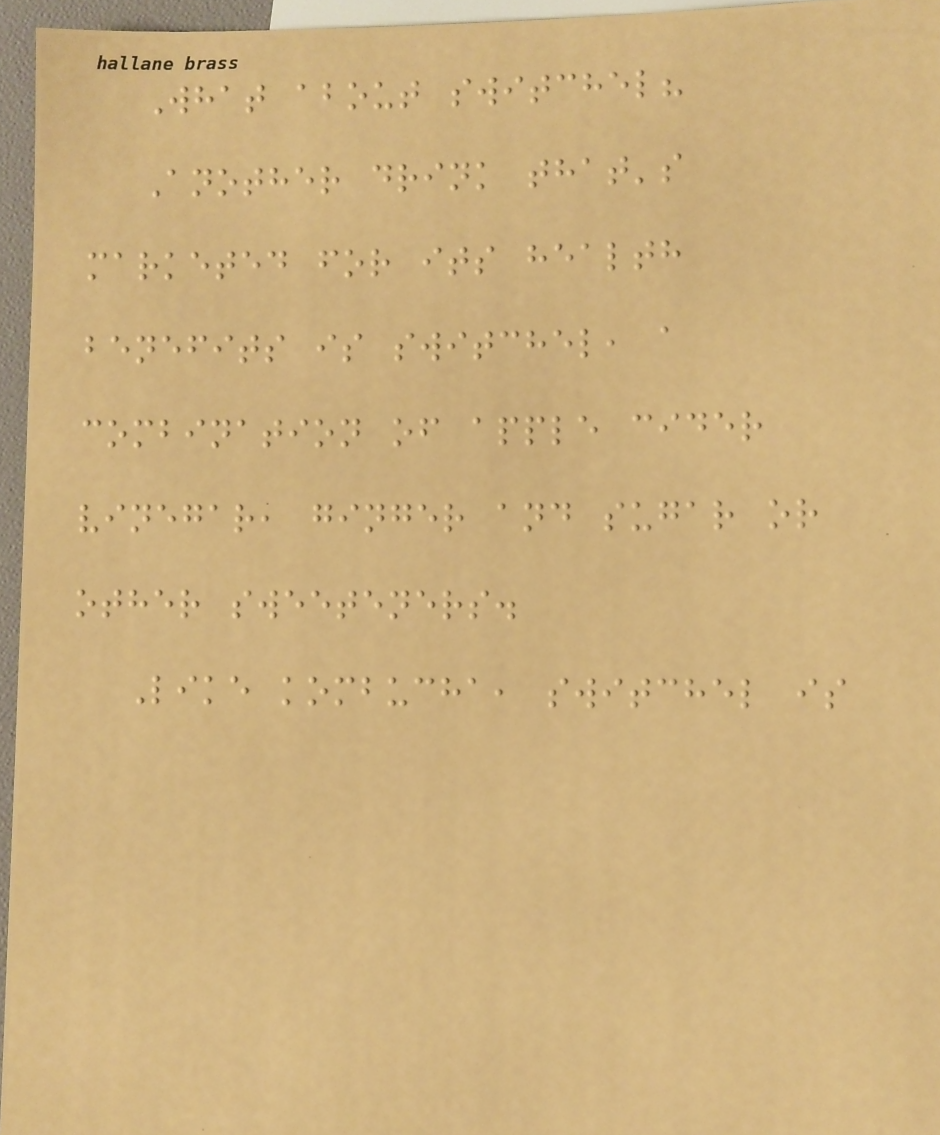What about switchel?
Another drink that's
marketed for its health
benefits is switchel, a
combination of apple cider
vinegar, ginger and sugar or
other sweeteners.
Like kombucha, switchel is
